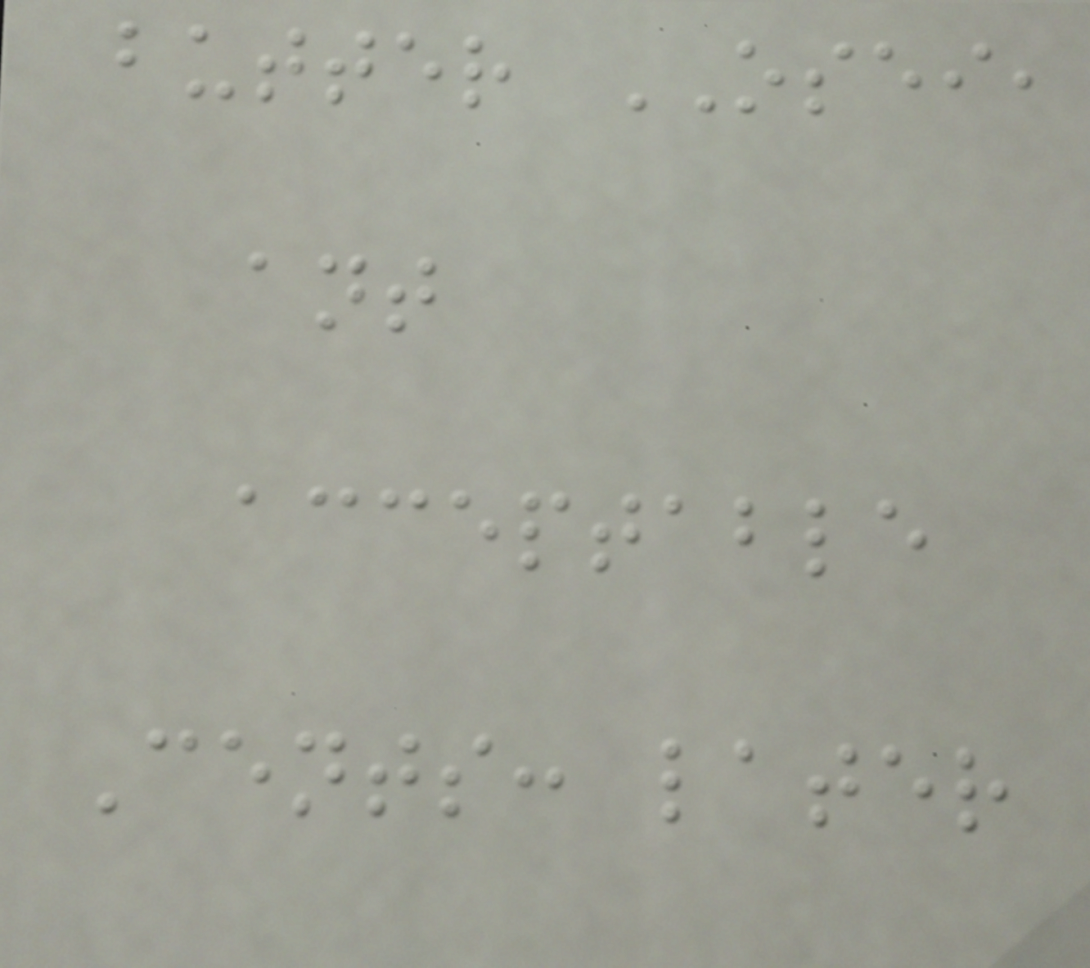butter OSEI,
ant
acceptable
Cents: later
